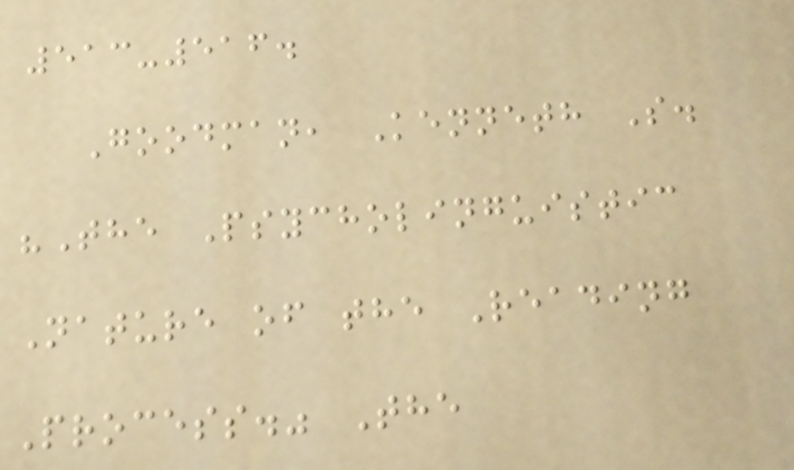513-516.
Goodman, Kenneth S.
"The Psycholinguistic
Nature of the Reading
Process." The
